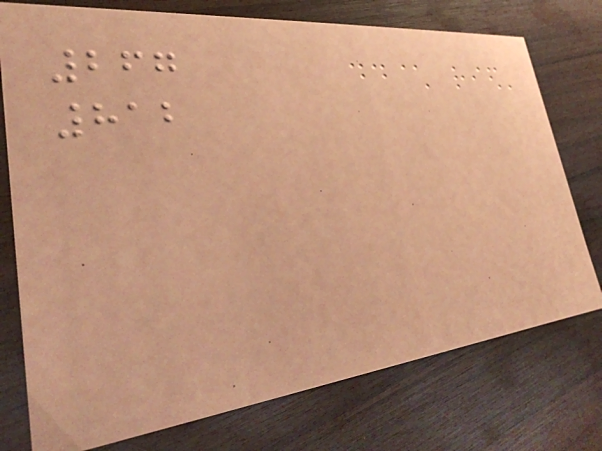267
812
